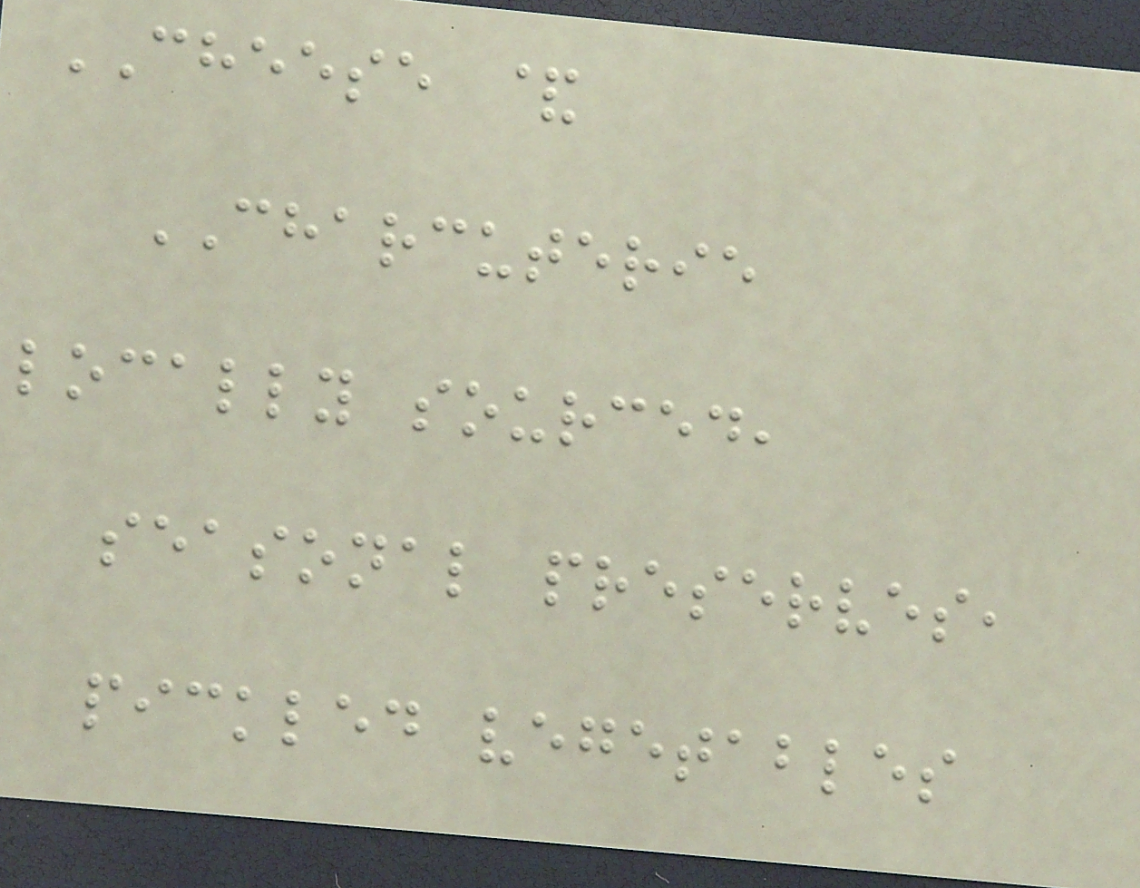CHEESE &
CHARCUTERIE
locally sourced,
seasonal preserves,
pickled vegetables
